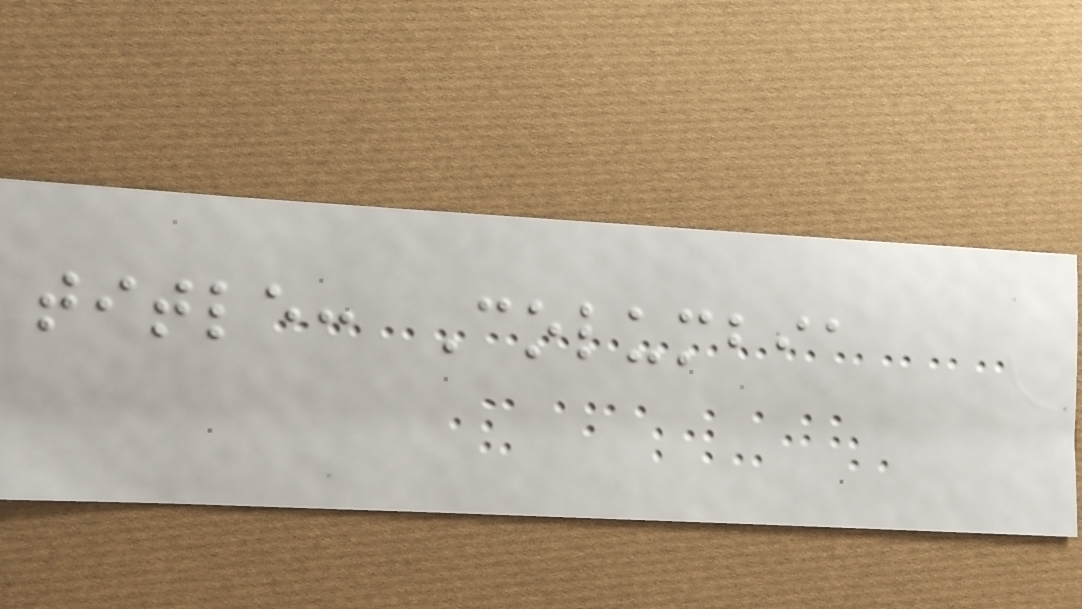title: Columbia
